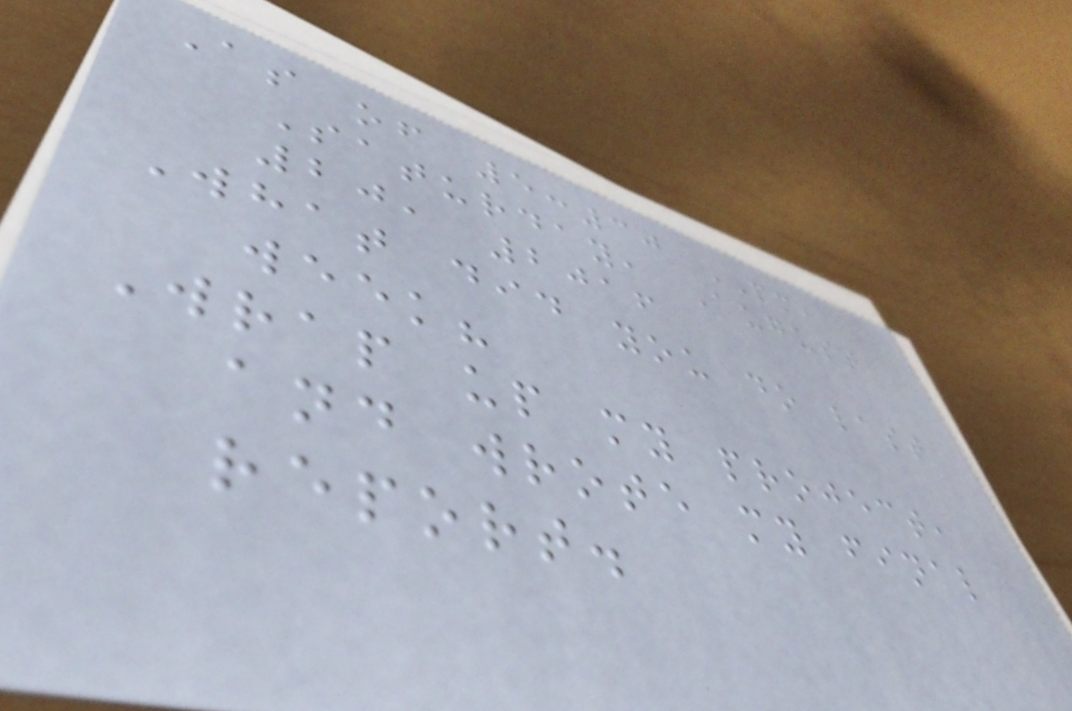As of 5:30 PM,
Saturday, August
20, 2016
What did you do last
week?
Wrap up my project,
and wrote my final
report.
